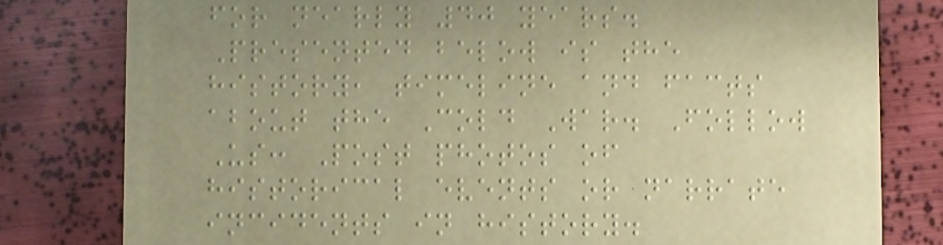for nearly 40 years.
Presented below is the
history, timeline and facts
about the Cold War. Follow
Us: Post photos of
historical events or narrate
incidents in history.
